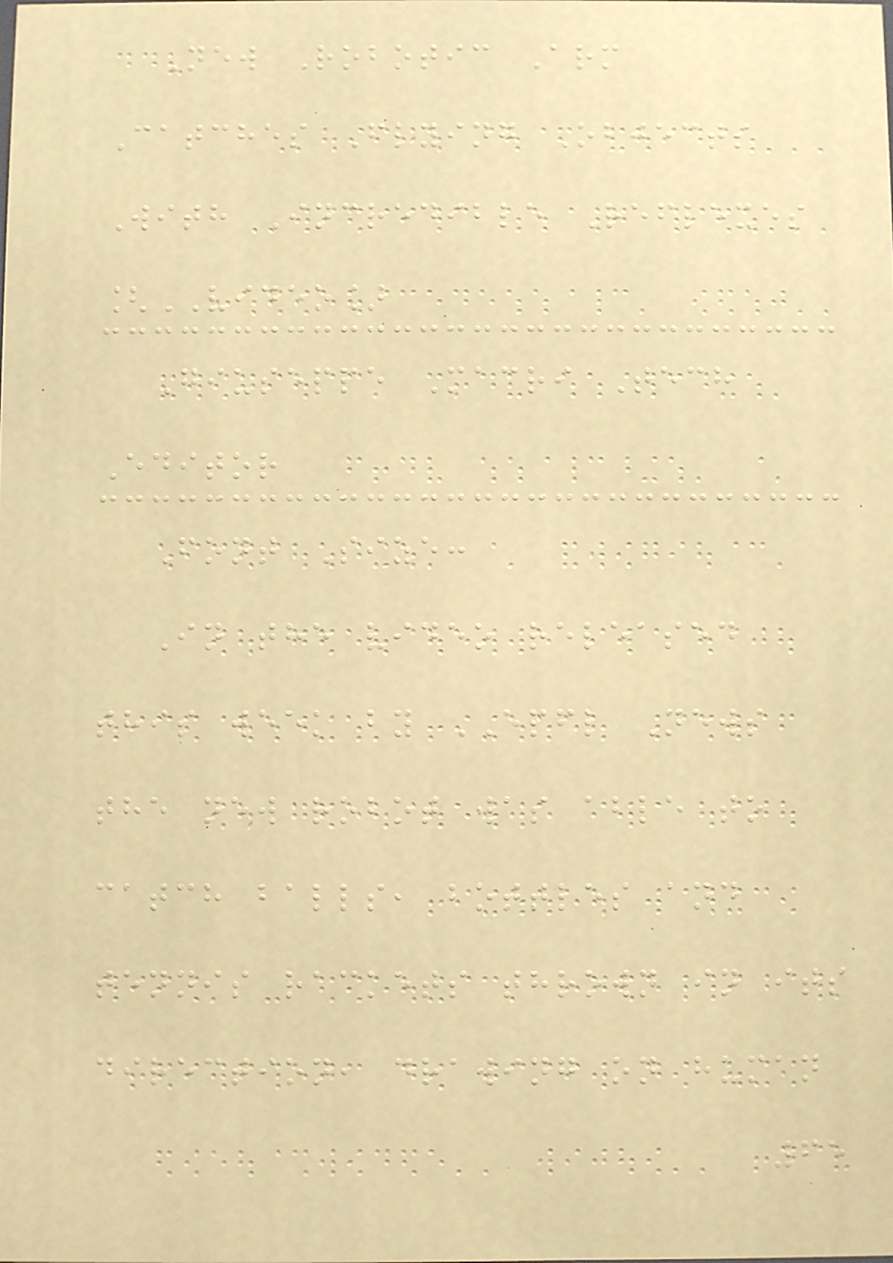New Robotic Arm
Catches Flying Objects
With Incredible Reflexes
[VIDEO]
Giuseppe Macri Tech
Editor
Font Size:
In the video released
this week by EPFL News
the new robot was able to
catch balls, bottles and
tennis rackets thrown in its
direction, drawing on human
65
